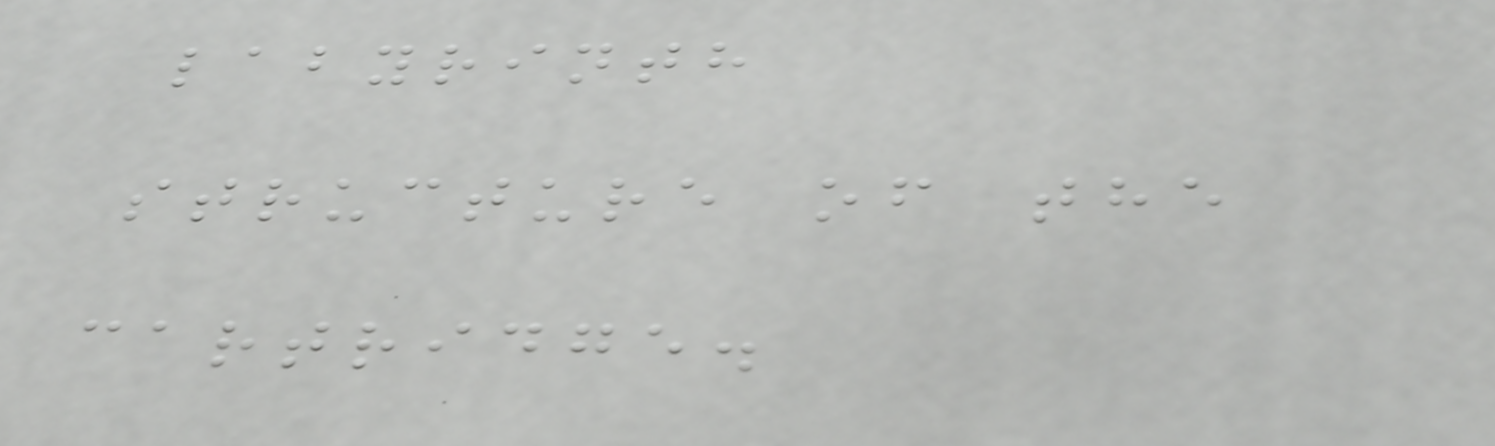labyrinth
structure of the
cartridge.
